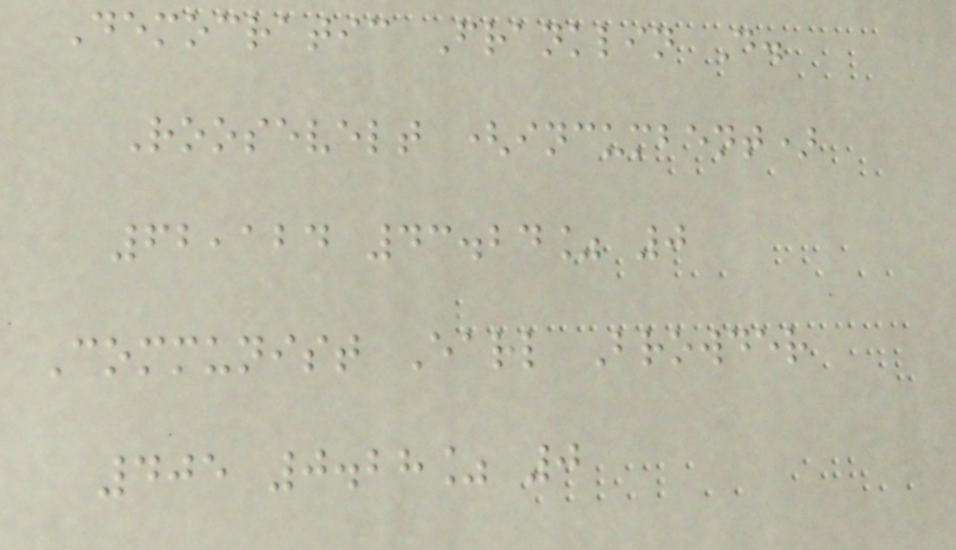Democratic Franklin D.
Roosevelt (incumbent)
62,124 43.24% 0
Communist Earl Browder
405 0.28% 0
